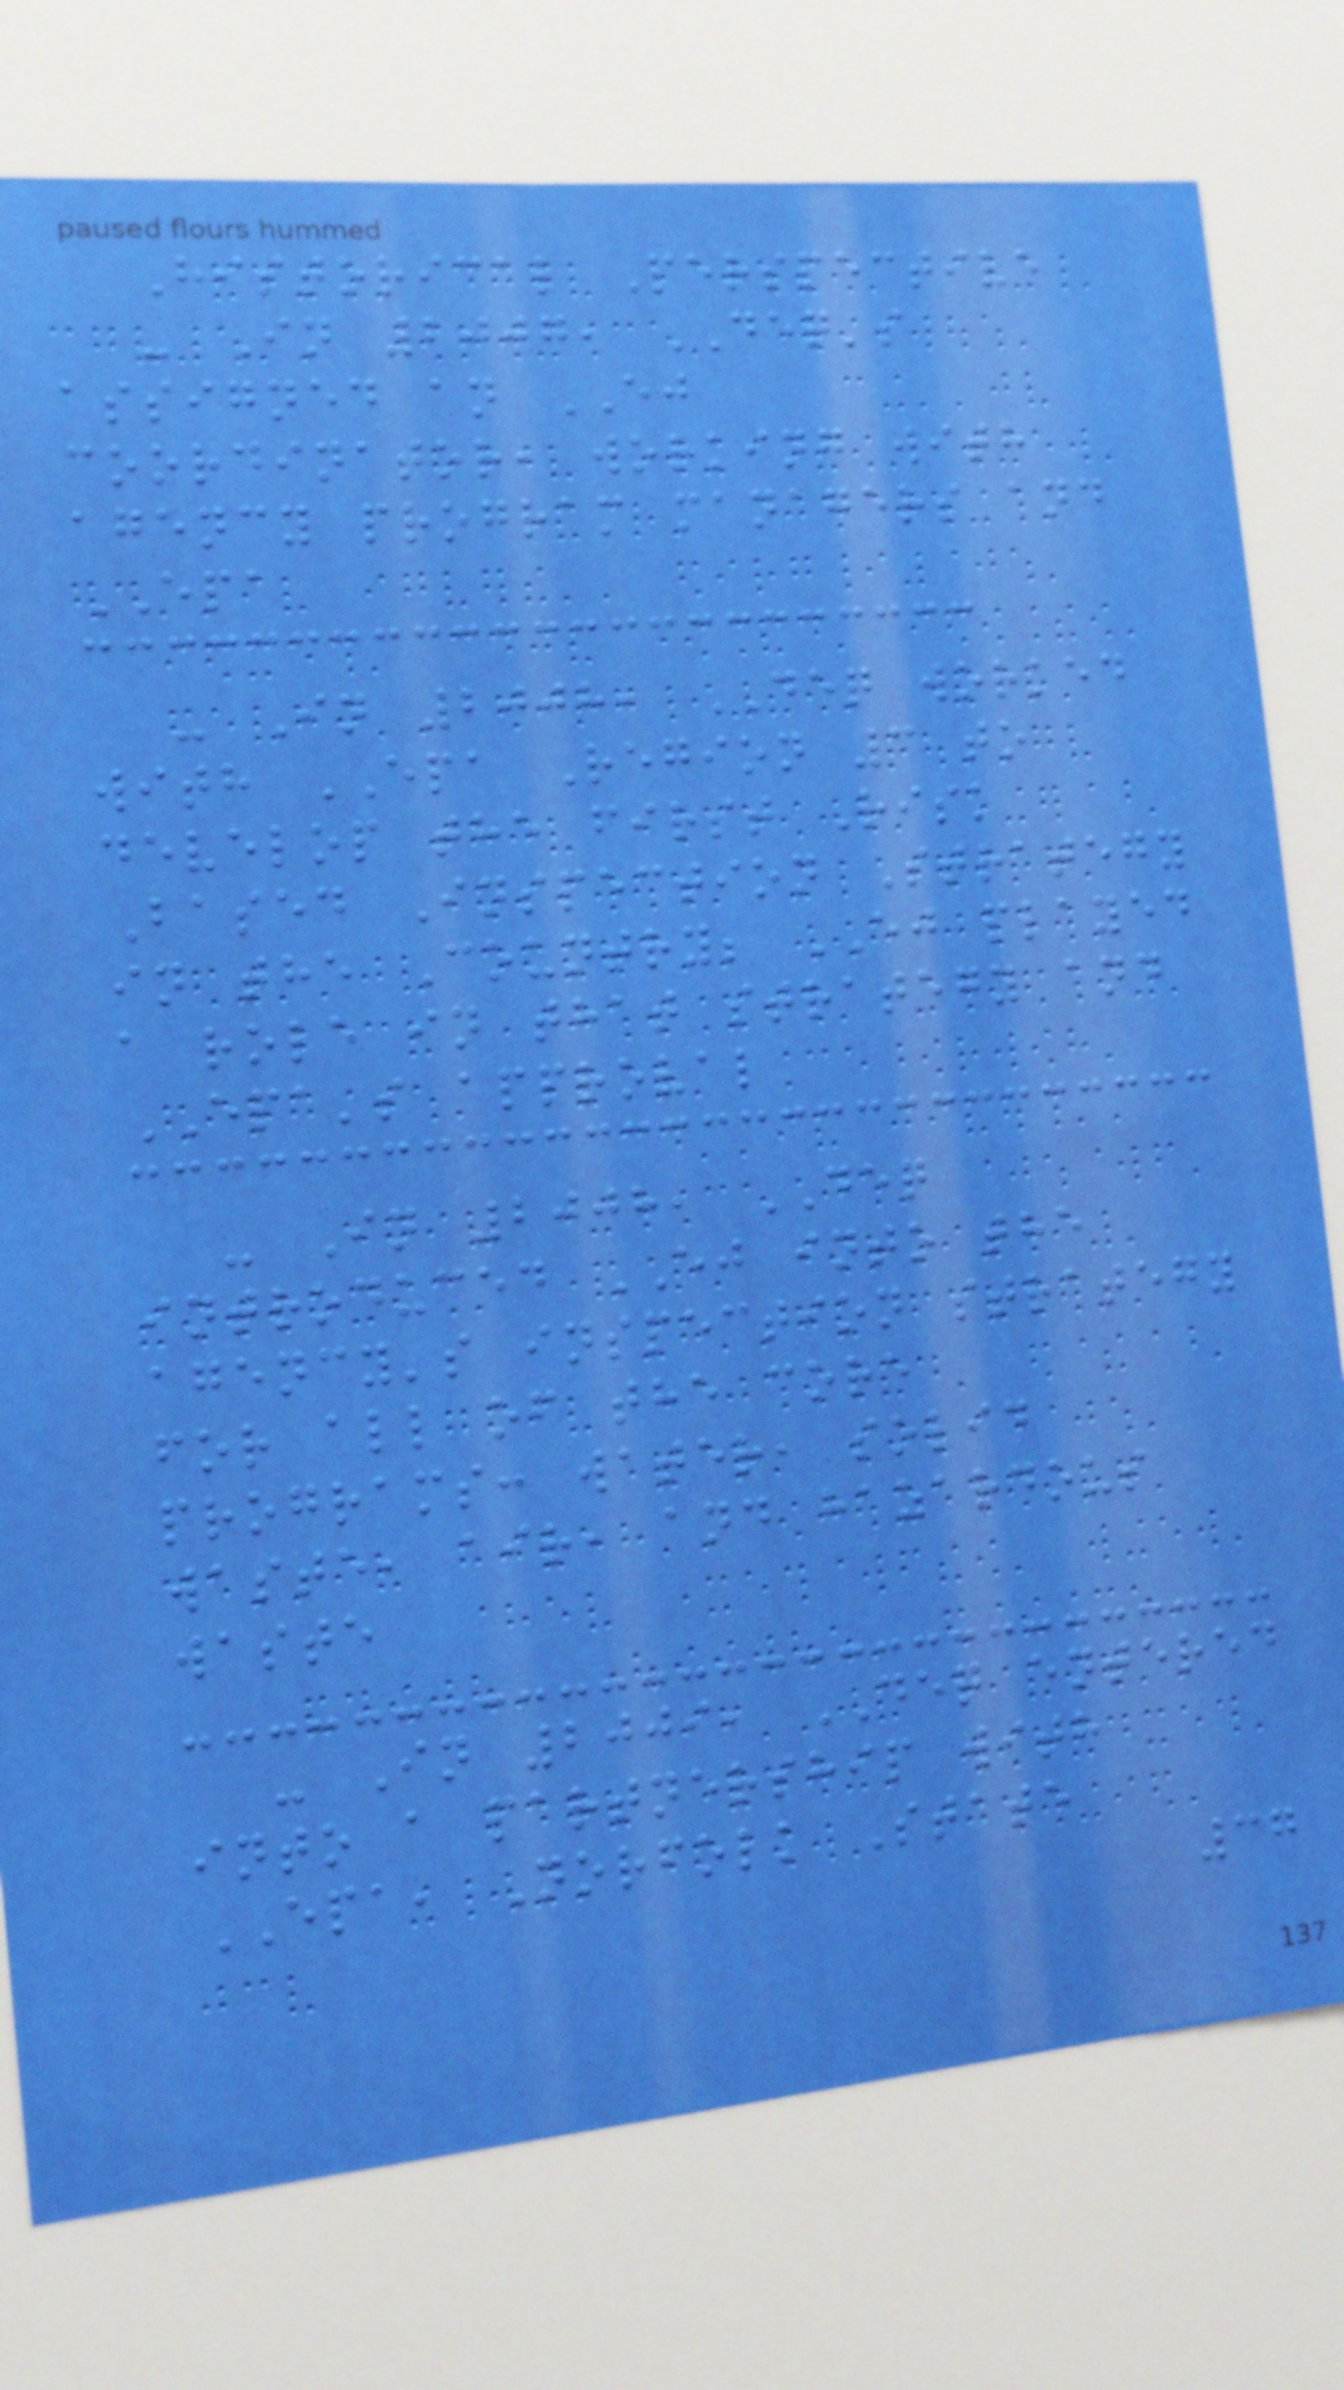Historical Perspective
- In 2007, DEQ's
assigned an EJ
coordinator, working with
agency program managers and
EPA
- In 2008, DEQ worked
with EPA Region 3 to
develop the first Risk
Based Inspection Strategy
in the Country; EJ played
a role in that strategy and
EPA's approval
- In 2008, DEQ
introduced EJ into the
agency's inspection strategy
for all of the core
programs: water, solid
waste, air, and hazardous
waste
- In 2009, DEQ entered
into a partnership with
EPA, Norfolk State
37
